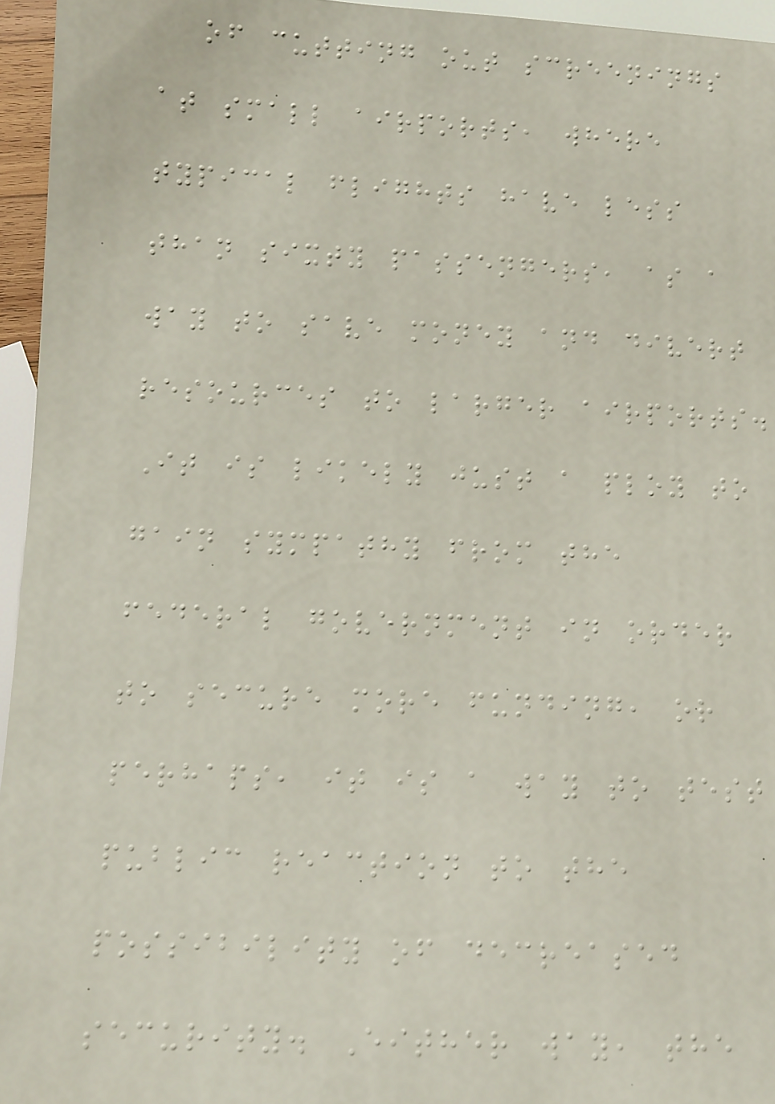of cutting out screenings
at small airports, where
typical flights have less
than sixty passengers, as a
way to save money and divert
resources to larger airports.
It is likely just a ploy to
gain sympathy from the
federal government in order
to secure more funding, or
perhaps, it is a way to test
public reaction to the
possibility of decreased
security. Either way, the
